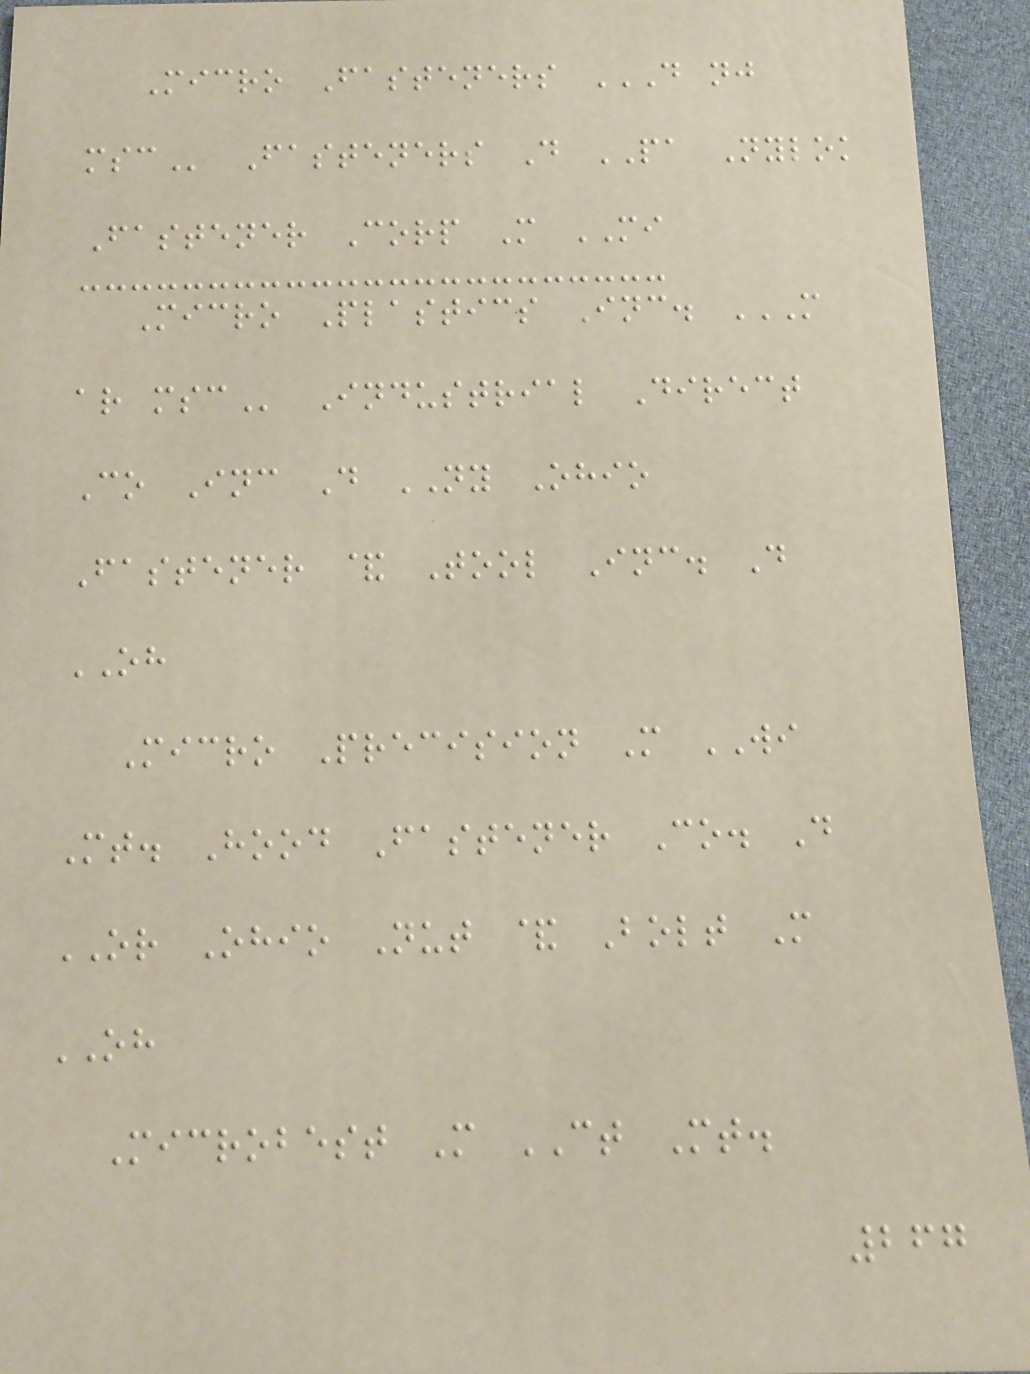Micro Fasteners D NJ
MSC Fasteners D PA Nylok
Fastener Corp M MI
Micro Plastics Inc. M
AR MSC Industrial Direct
Co Inc D NY Ohio
Fastener & Tool Inc. D
OH
Micro Precision M WI
Mt. Hood Fastener Co. D
OR Ohio Nut & Bolt M
OH
Microbest M CT Mt.
267
